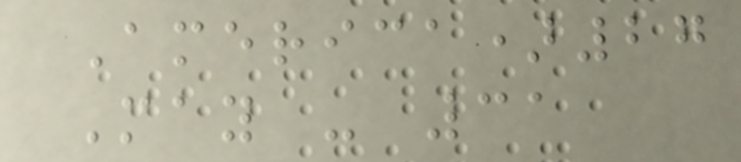America)27
May - 31
